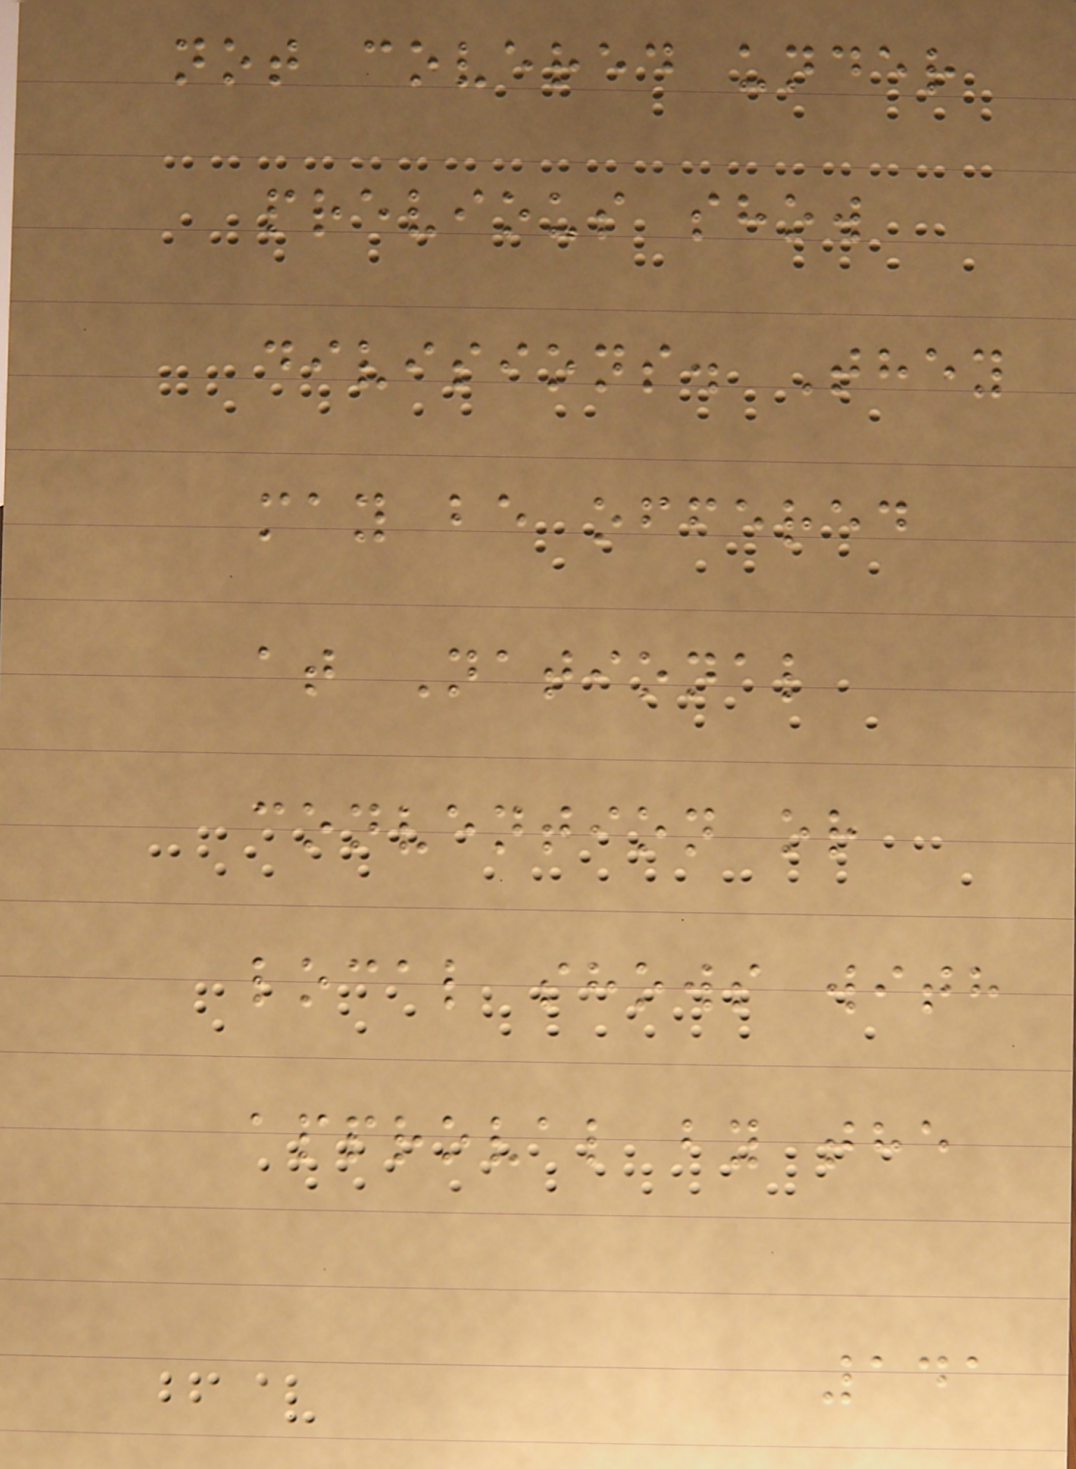not covered under
previous show
divisions. They
may be offered
at National
convention or
local shows with
approval by the
141
